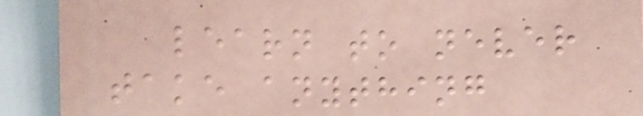learn to never
take anything
